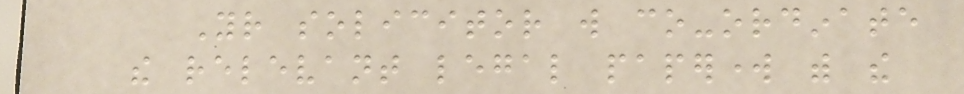Your solicitor will co-ordinate
the relevant legal paperwork with the
